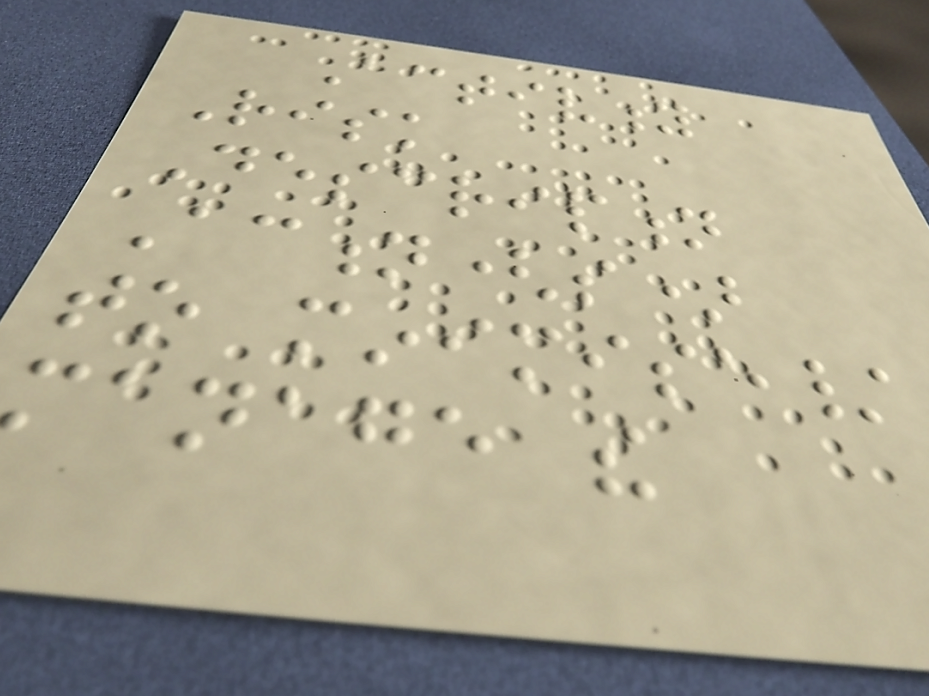Activity
Risk
Description
Action(s)
to minimise/
manage the
